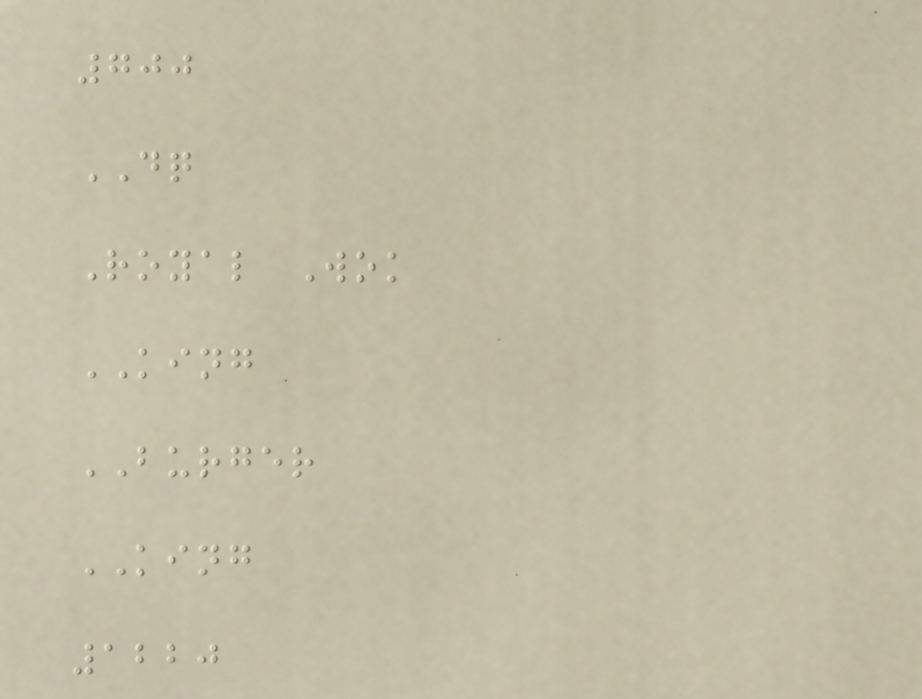700
DQ
Royal Wok
KING
BURGER
KING
1220
